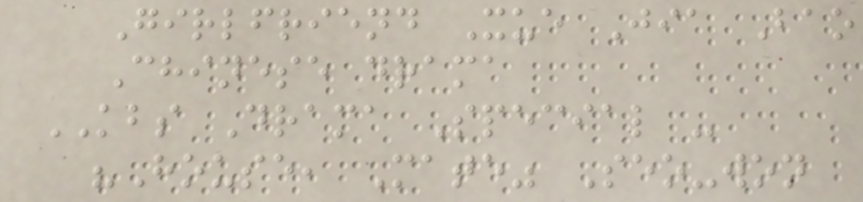Girlfriend Xue Jia Bao
Chinese drama
KBS Drama Special -
"House, Mate" Seo-won
